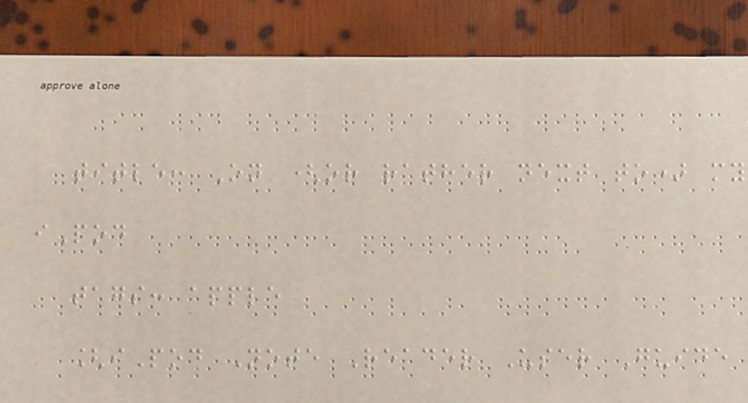title: On (or rather next to) my
iPod
tags: apple
[iPod Note Reader User Guide
